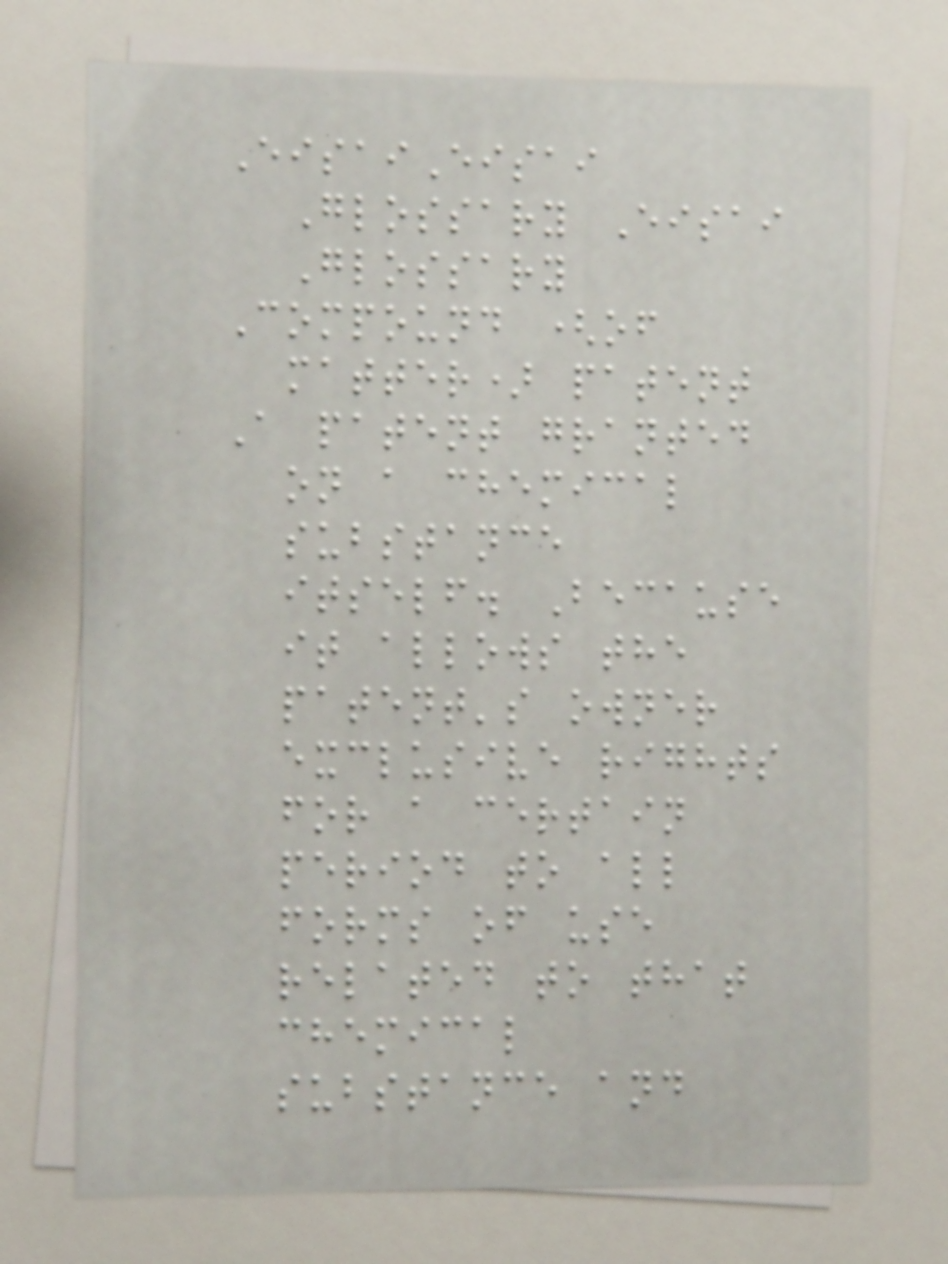EisaiEisai
Glossary Eisai
Glossary
Compound (of
matter) patent
A patent granted
on a chemical
substance
itself. Because
it allows the
patent's owner
exclusive rights
for a certain
period to all
forms of use
related to that
chemical
substance and
